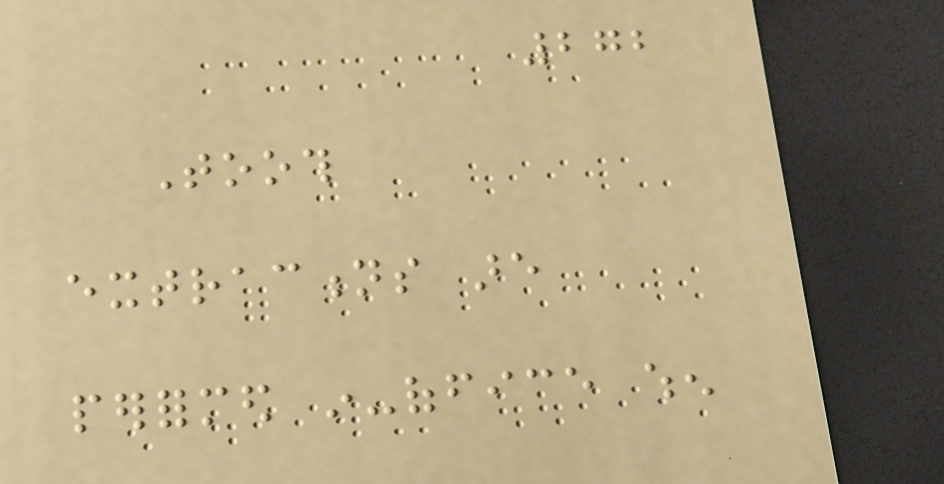272
Tooth
extractions are
performed in-office when
